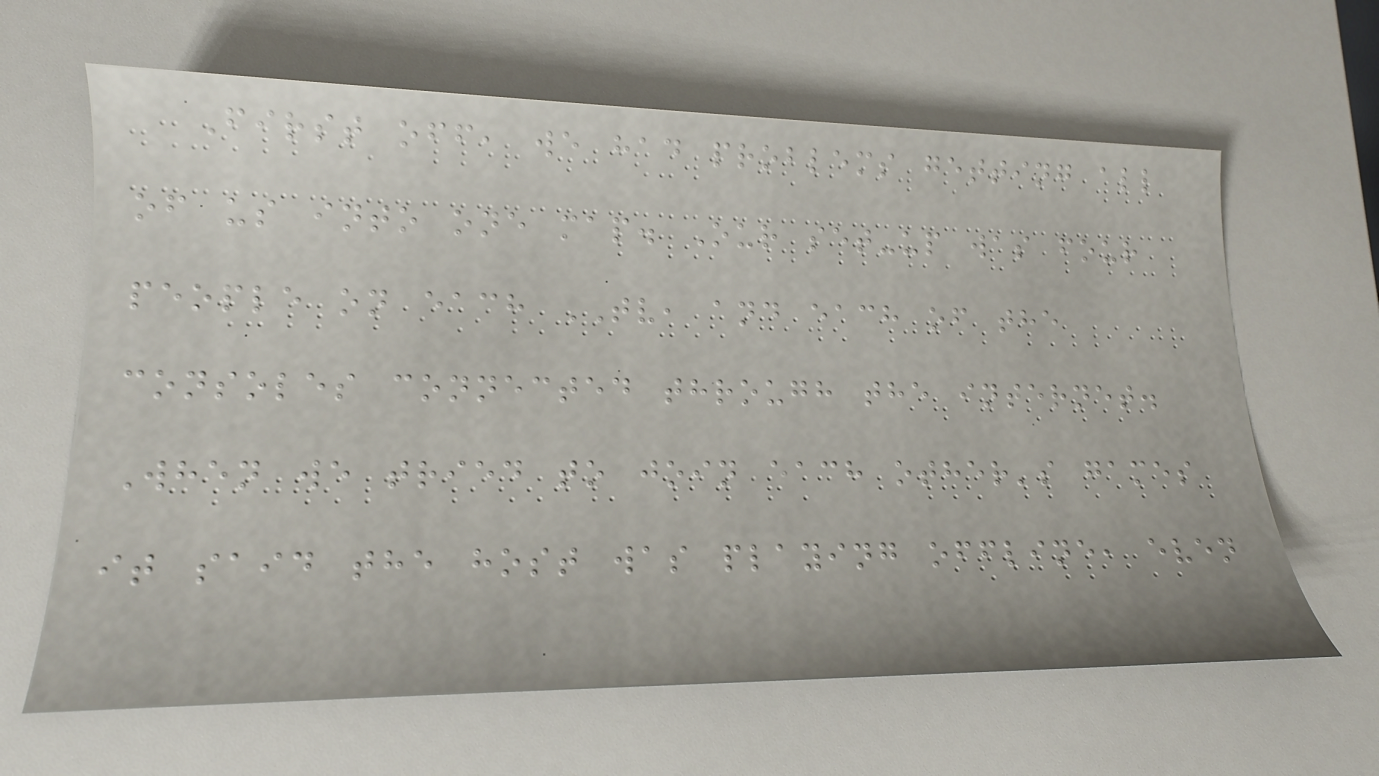First off, we had problems getting all
of us into one map. Our set-up was four
people on each TV, and each of the
consoles connected through the internet.
When we tried to join each other's games
it said the host was playing offline, even
